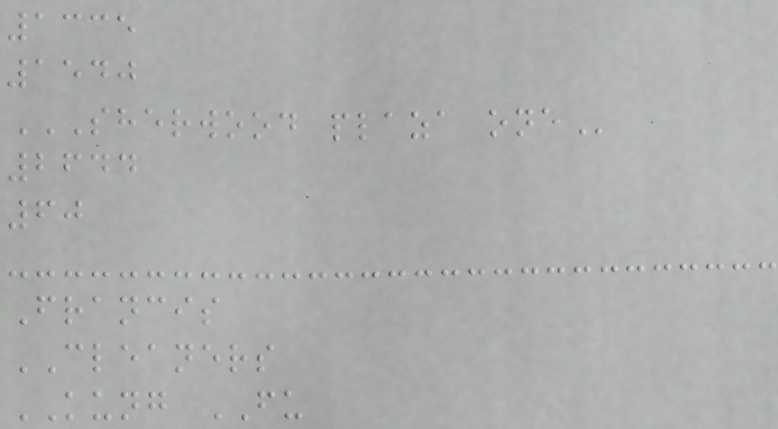1335
1540
SHERWOOD PLAZA ONE
2644
60
Francis
CLEANERS
KUNG FU
